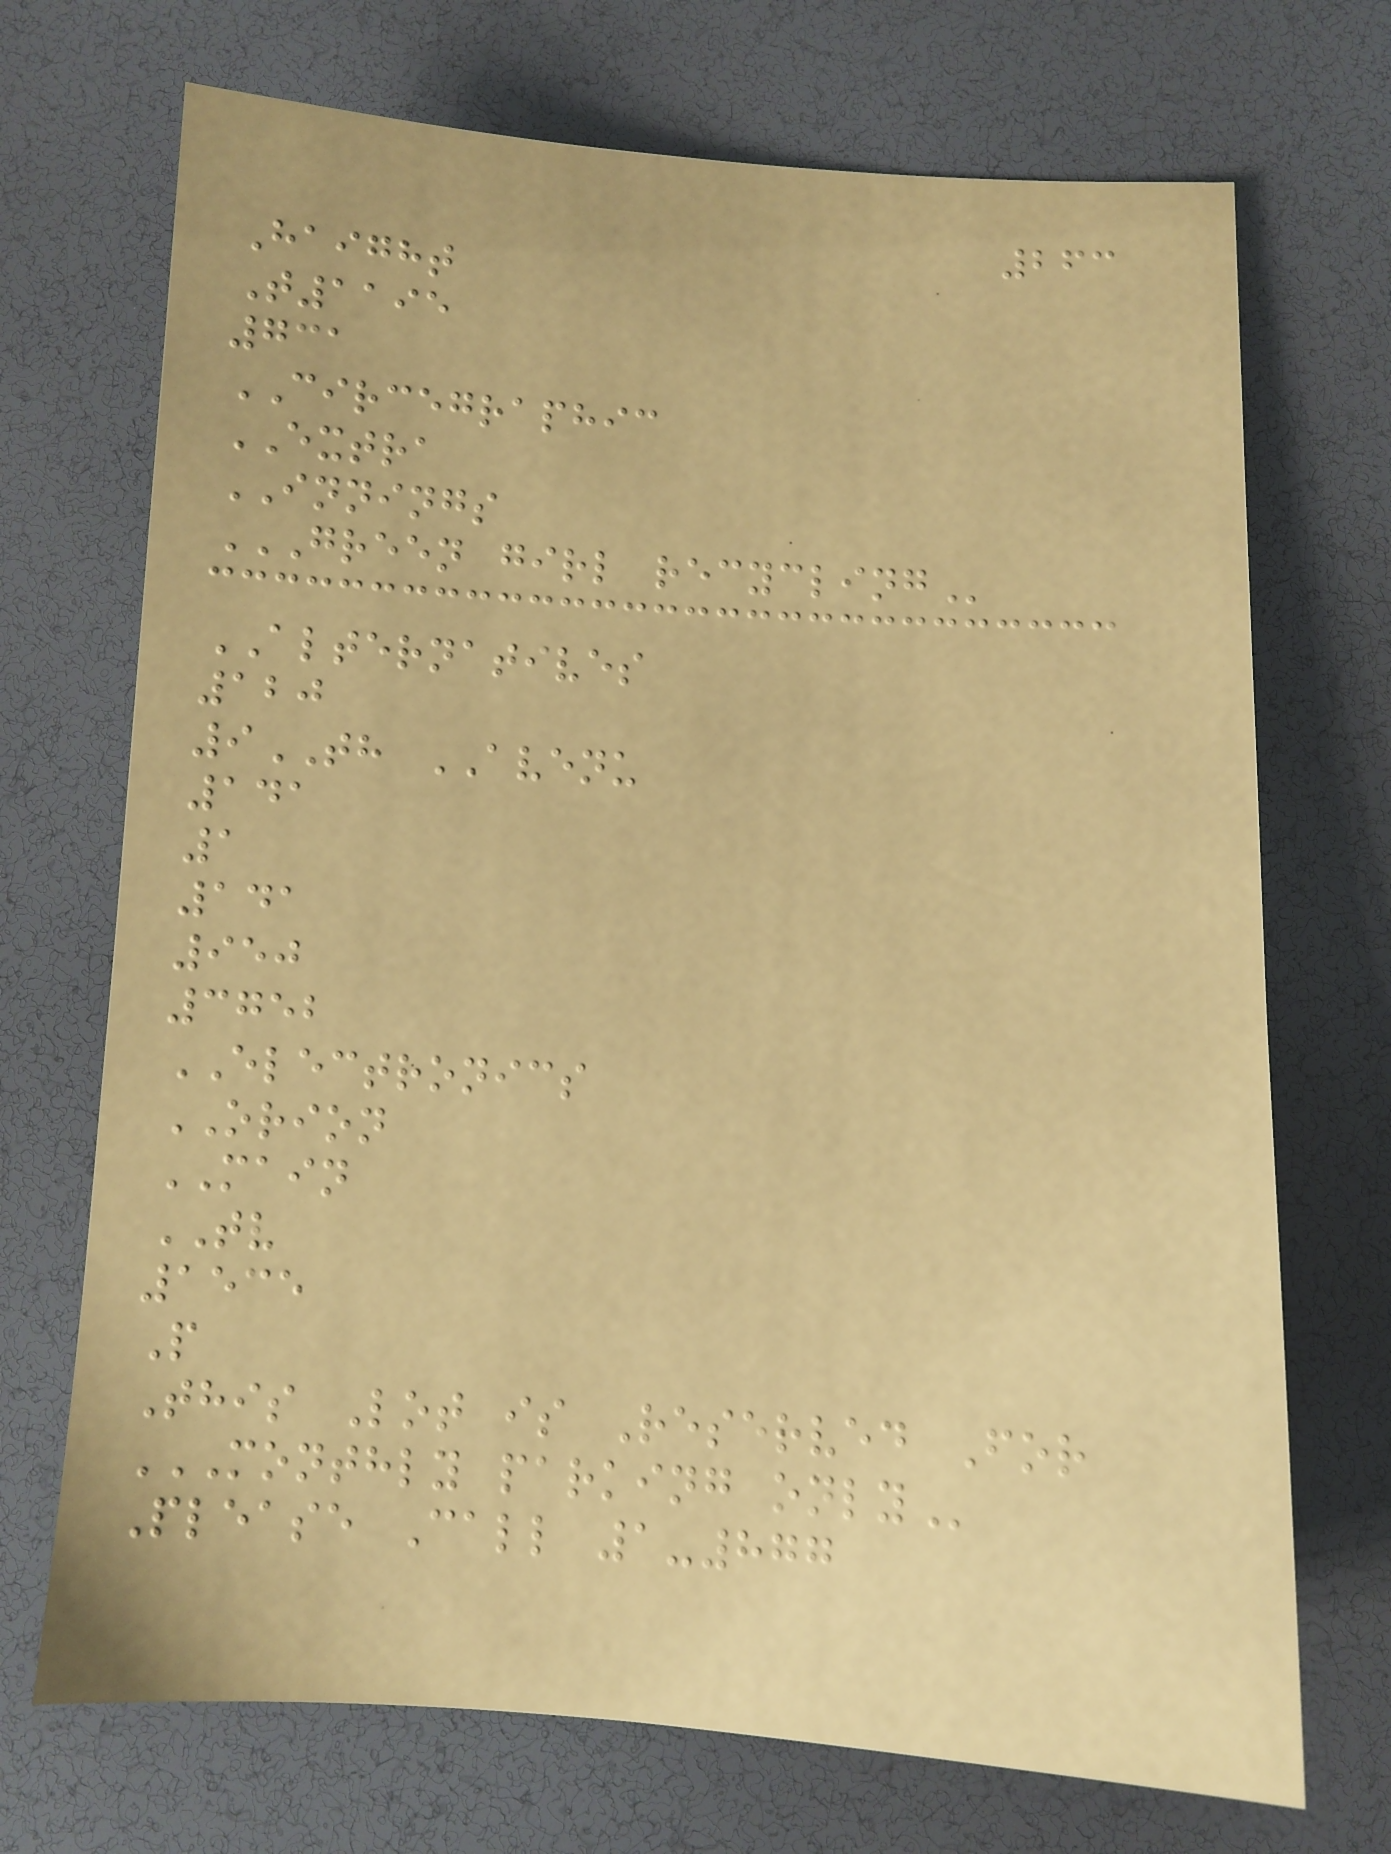263
Haight
T1195
731
CIRCEGRAPHIC
EXTRA
INNINGS
GREEN GIRL RECYCLING
ALTERNATIVES
120
9TH AVENU
141
1
141
950
3752
ELECTRONICS
ORION
MAIN
TV
1535
P
This Lot is Reserved For
MONTHLY PARKING ONLY
Please Call 1-877
